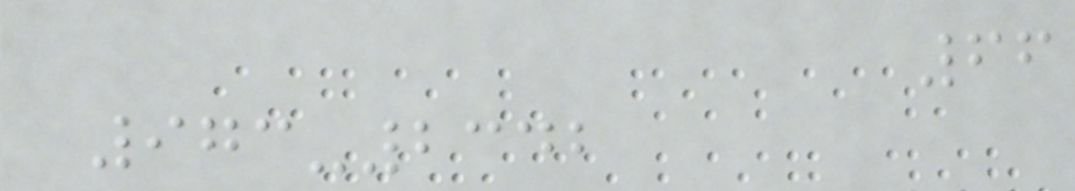66
973-2342
